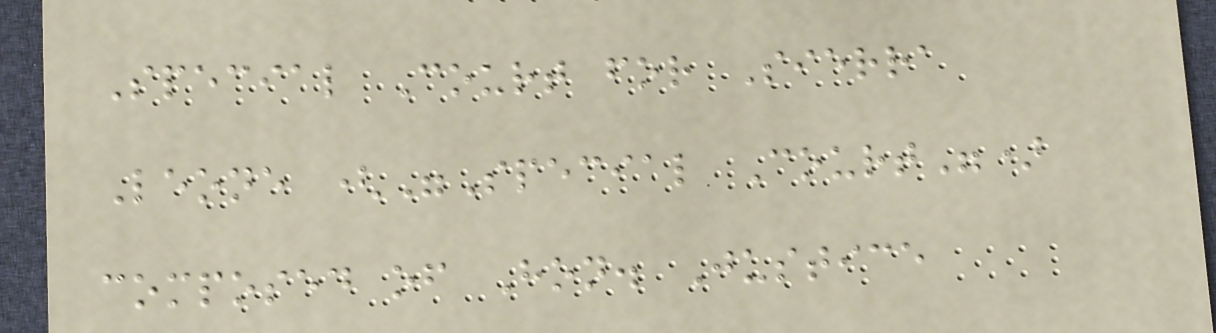Special Court for Sierra
Leone ("Special Court")
composed of Hon. Justice
